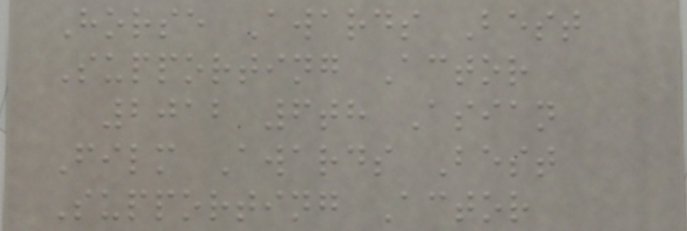Horse Awards Best
Supporting Actor
2012 6th Asian
Film Awards Best
Supporting Actor
